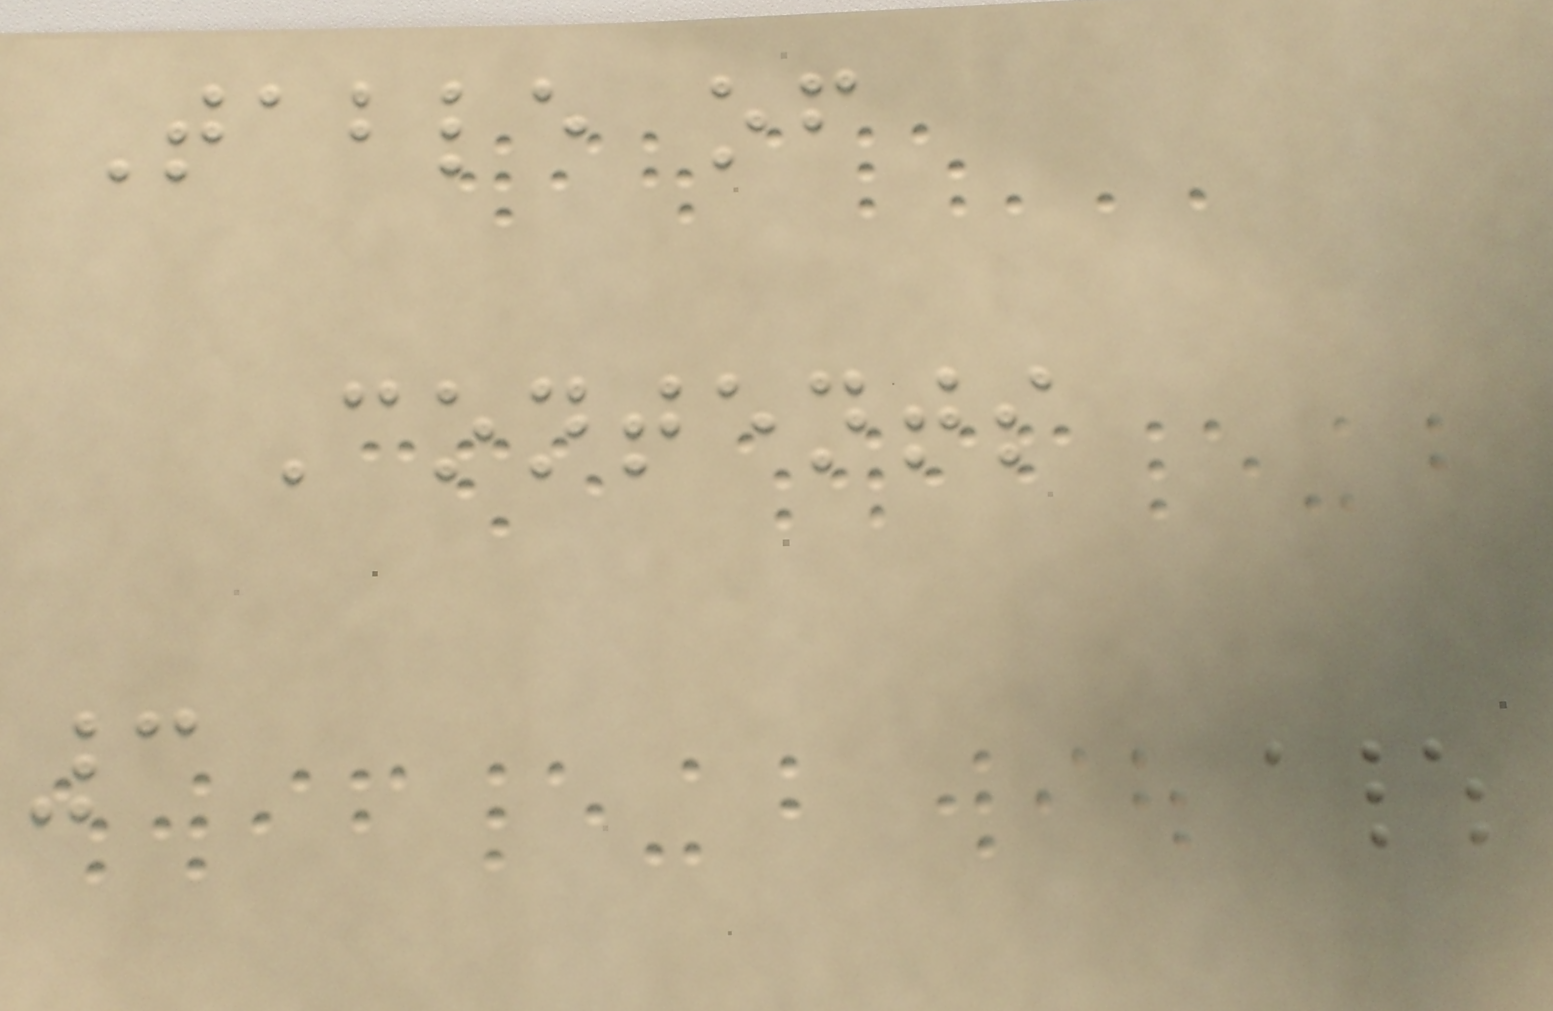Table of
Contents
3
